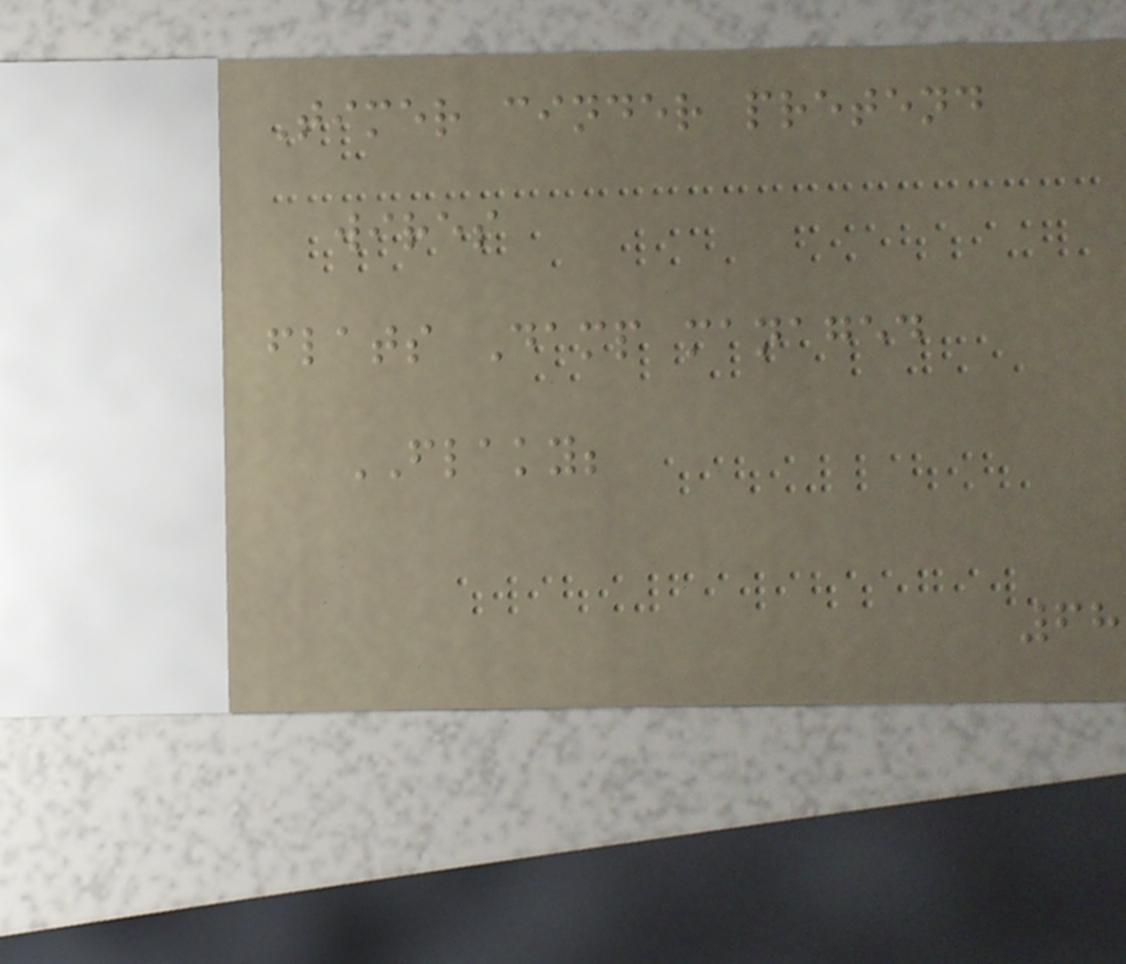Timer cinder pretend
wires
flats Damp managed
FLAKY;
68
